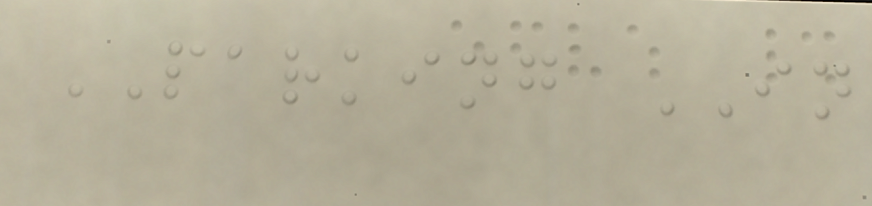PARKING IN
